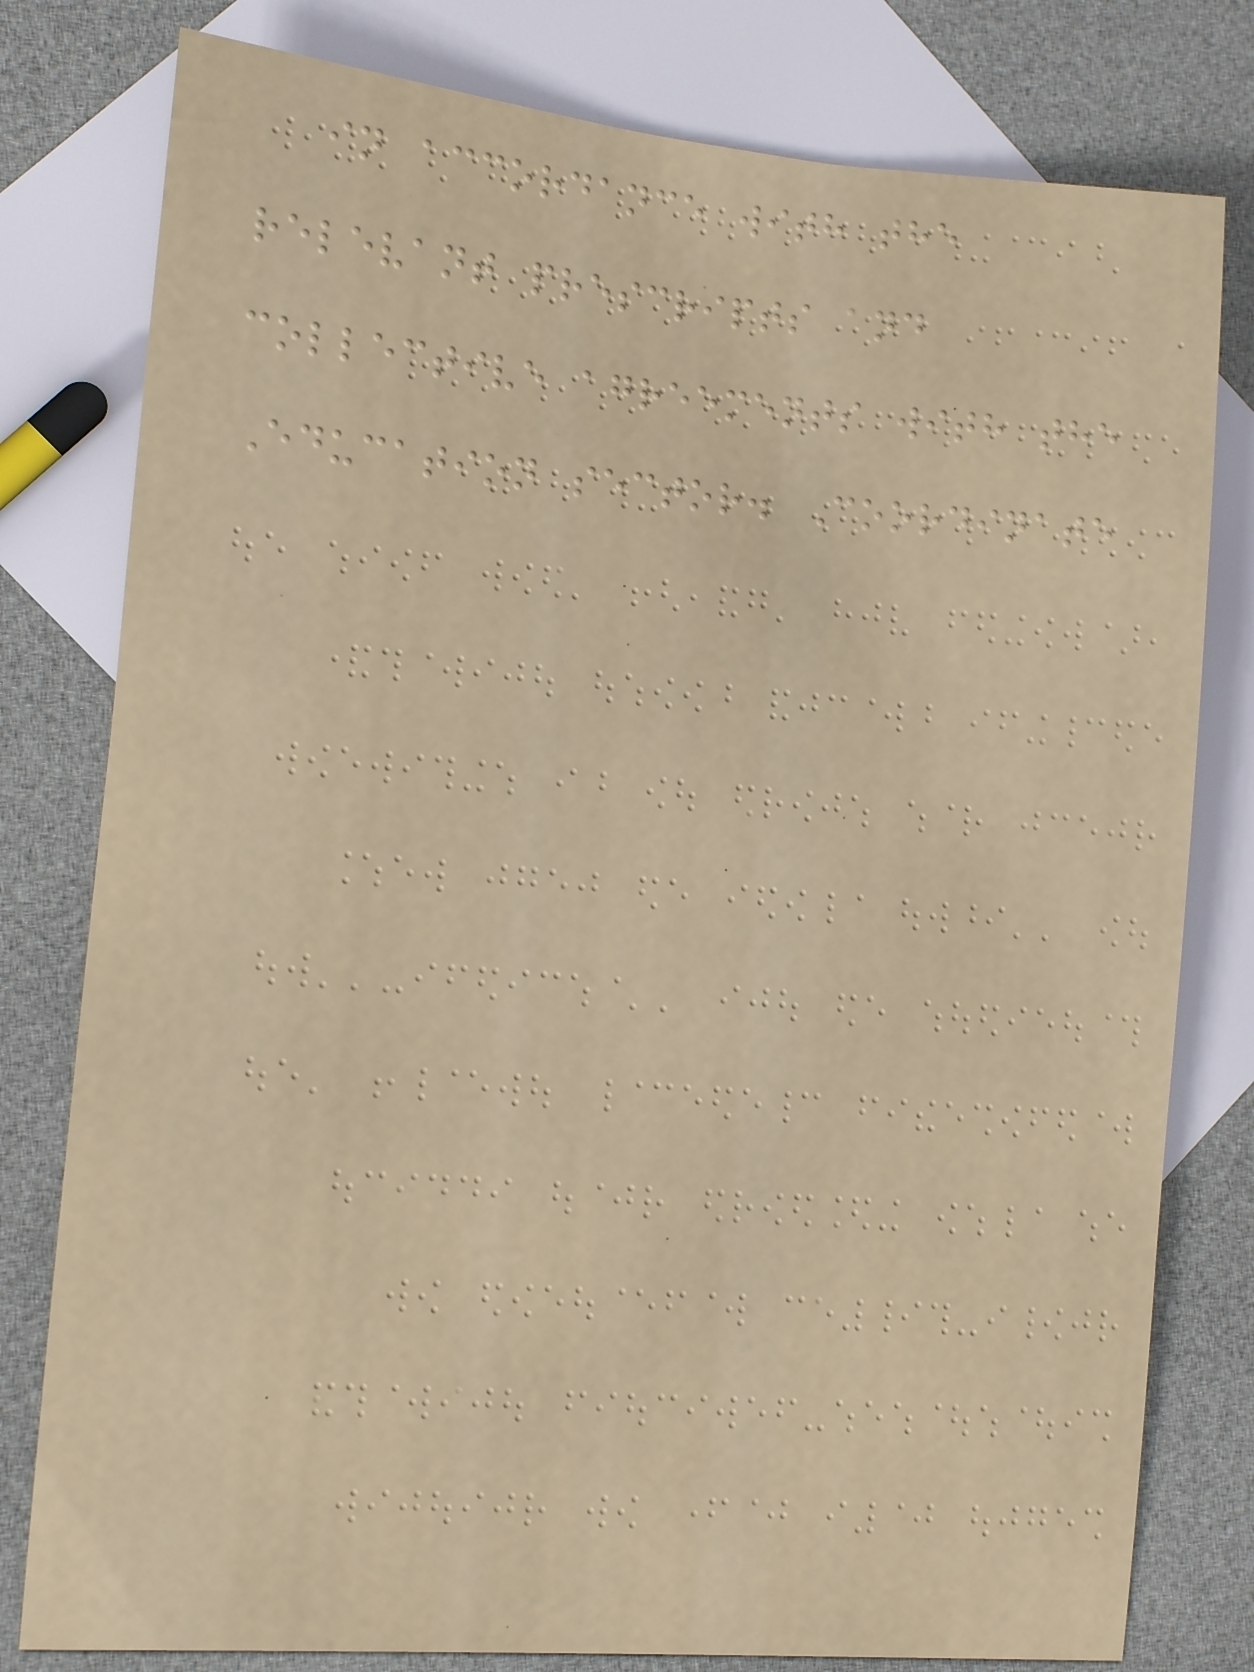in accordance with the
relevant prescripts and
collective agreements with the
Education sector. Coordinate
